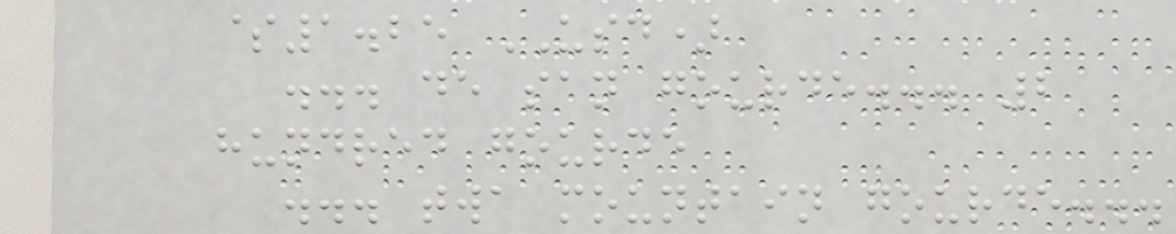$1.25 USD)
... de san gourde... 2
hundred gourde
... twa mountain gourde...
